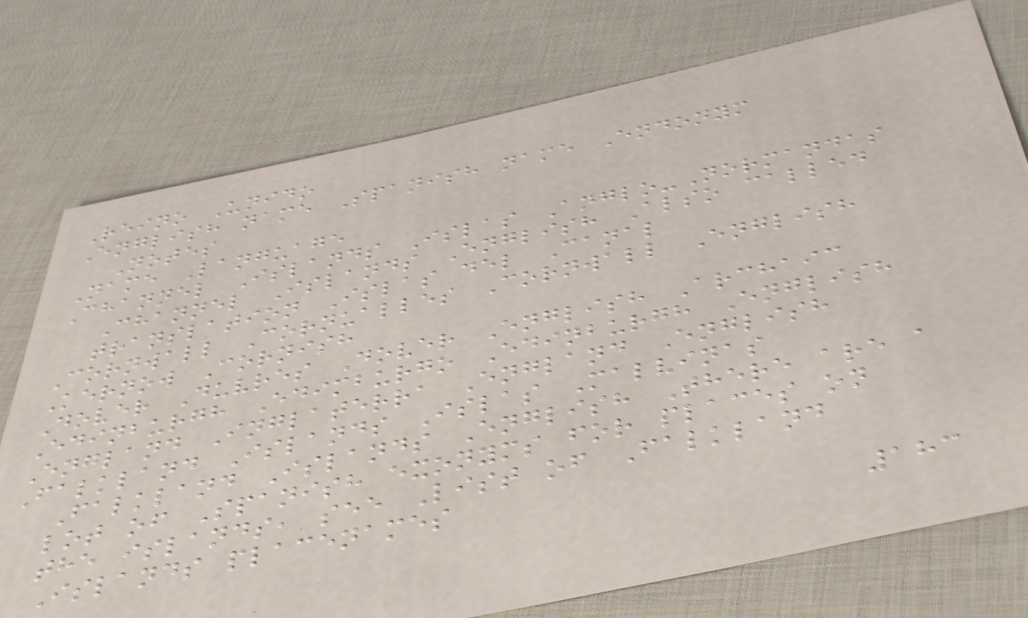Reino Unido
English name Spanish name Endonym
Notes
Name Language
Channel Islands Islas Anglo-Normandas
Channel Islands English Also called
translation Islas del Canal
Cornwall Cornualles Cornwall English
Kernow Cornish
Dover Duvres Dover English Archaic
Edinburgh Edimburgo Edinburgh English
England Inglaterra England English
Falkland Islands Islas Malvinas
Falkland Islands English There are a
lot of Spanish exonyms for places on
the islands, see List of Falkland
Islands placenames
183
